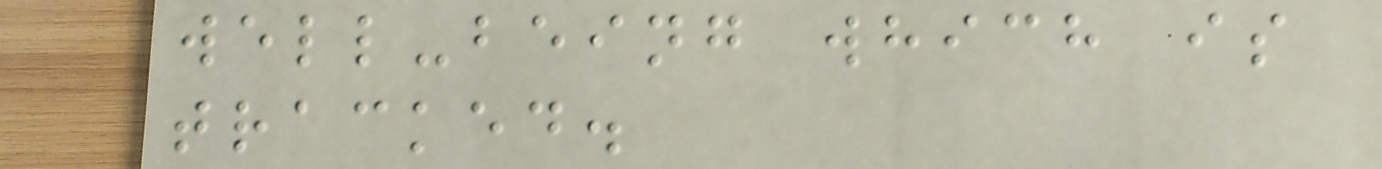well-being which is
tracked.
